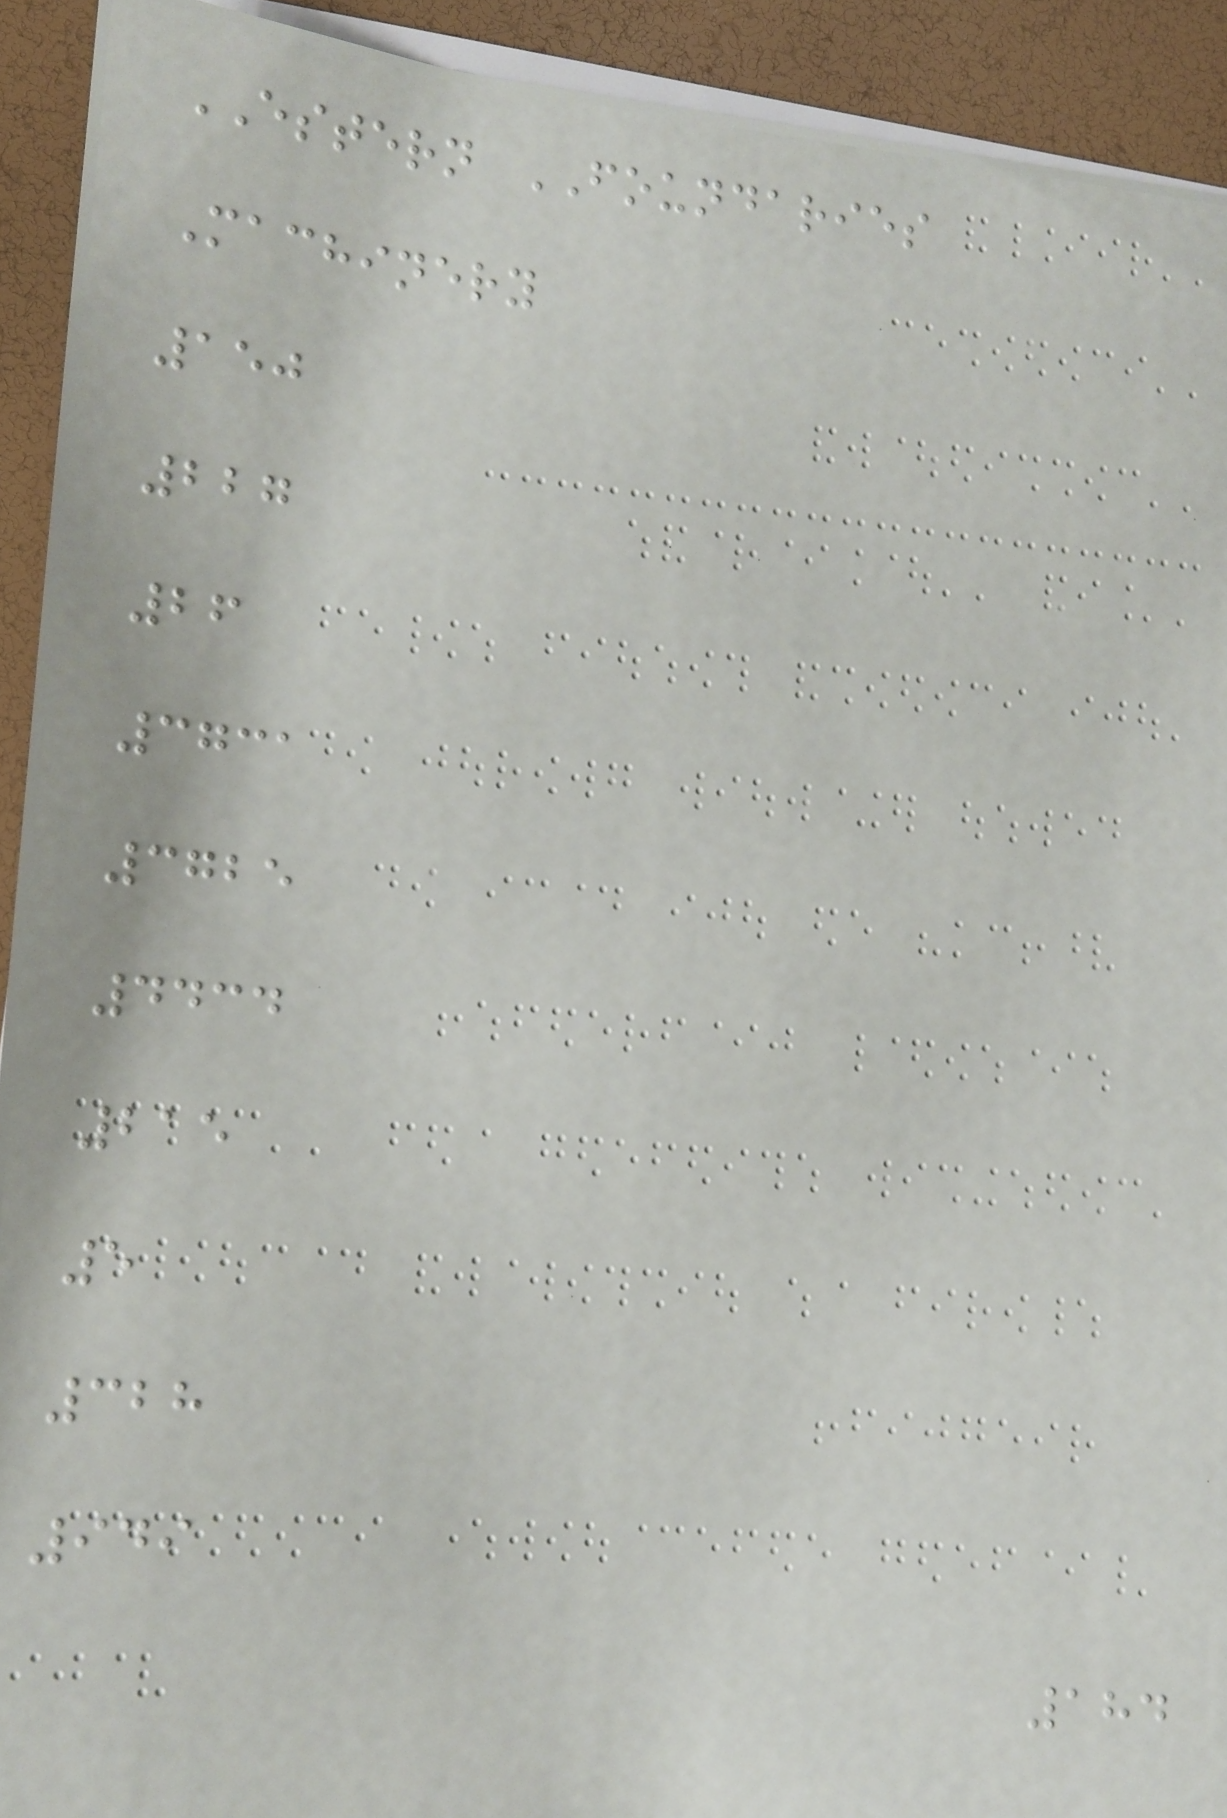ESTERN FOUNDARIES
Machinery
150
227
26
3731
3725
4434
215
5
328
949
184
